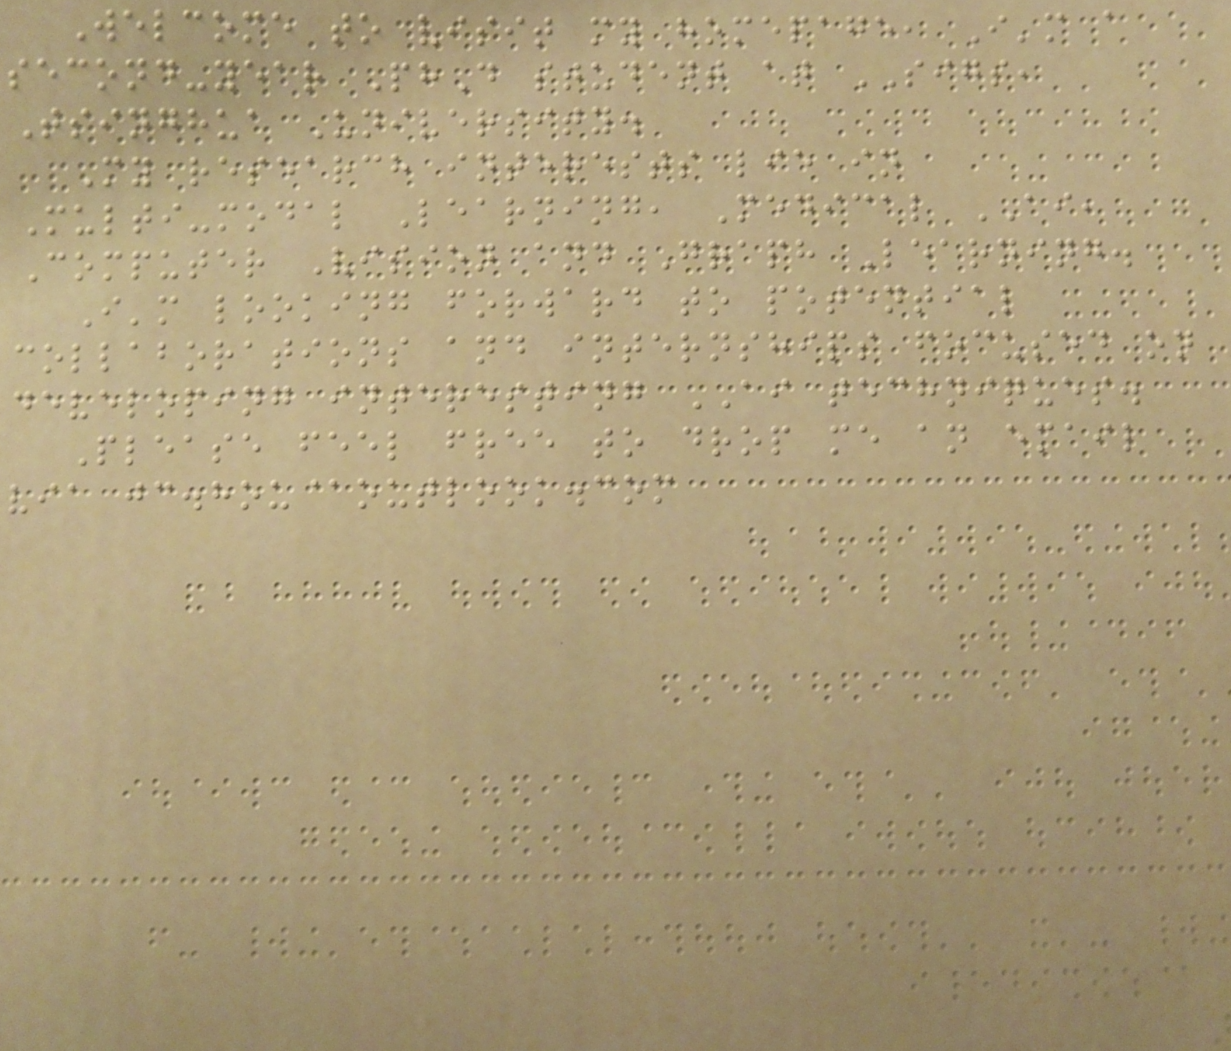Welcome to visit my homepage, I'm a
second-year PhD student at SIGS,
Tsinghua University.
My research interests lie in
Multi-modal Learning, Medical AI,
Computer Vision and Graph Learning.
I'm looking forward to potential
collaborations and internships focused on
developing interesting AI techniques.
Please feel free to drop me an email
via jc.hou@outlook.com
